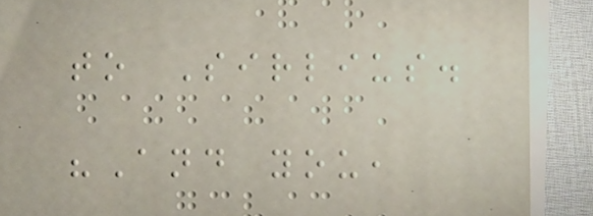to Sirlius.
"And you,
